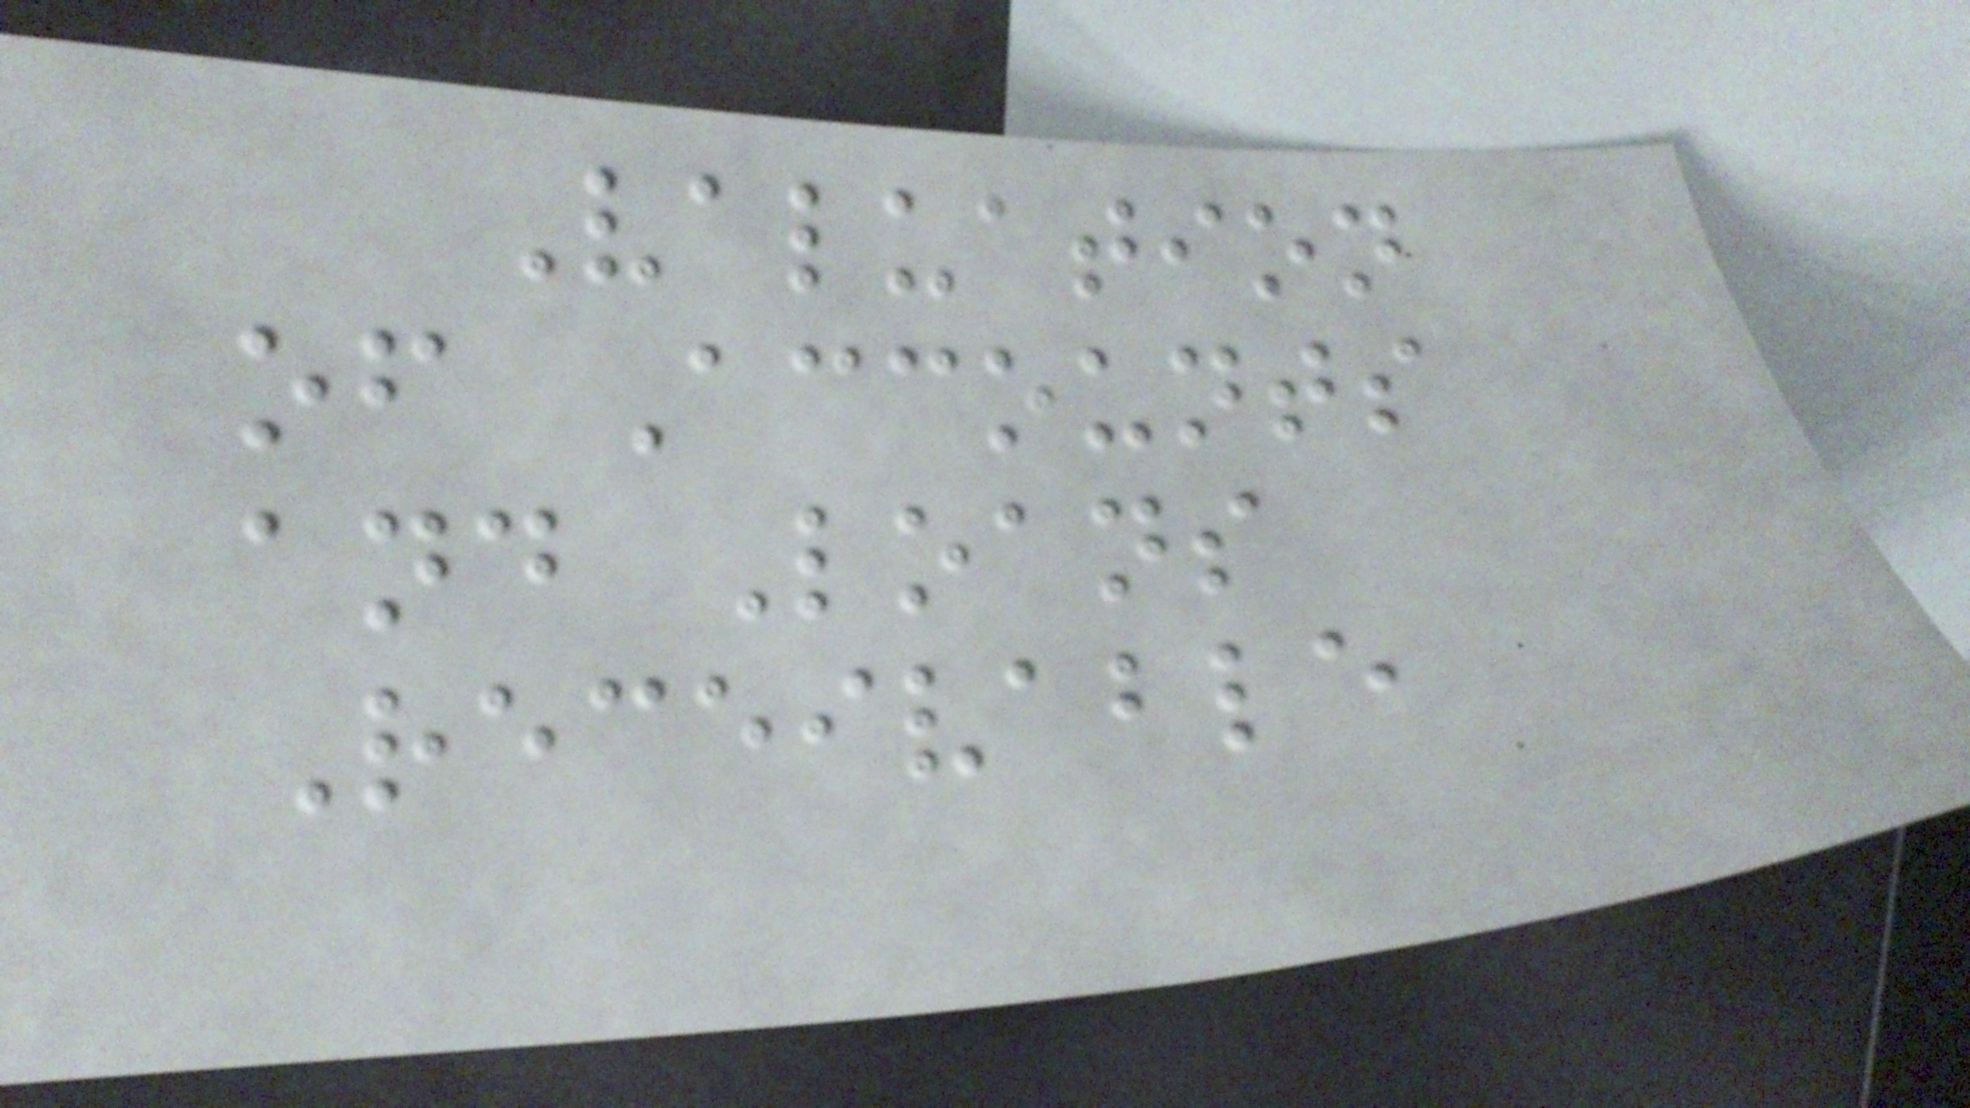Valuation
of Accounts
and Loans
Receivable
